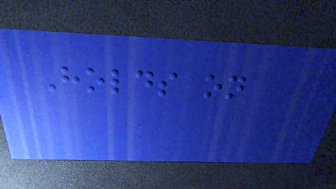Holds on
